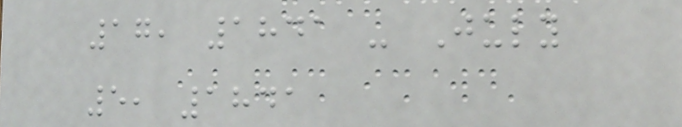17, 1841 - July
5, 1841
